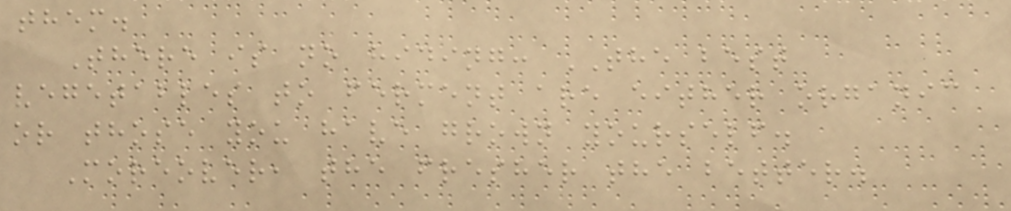them.
There is no hiding: THE best
vegetables to ferment are either organic
or those you have grown yourself.
Moreover, the fresher the better.
